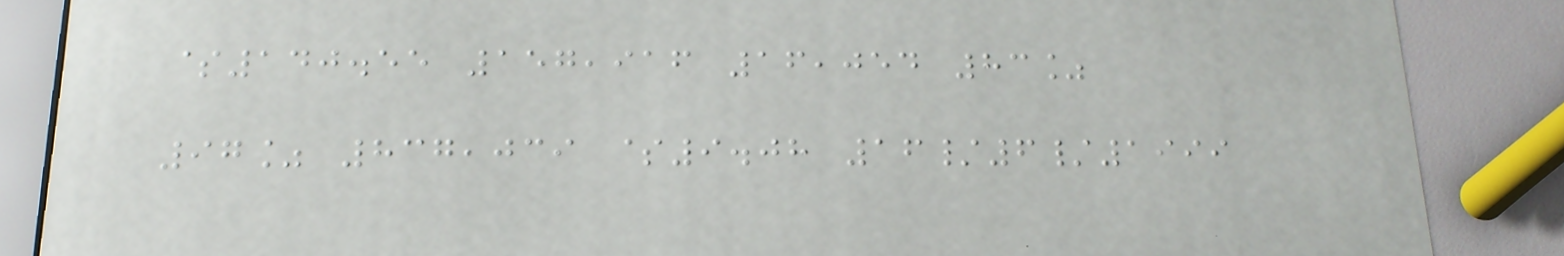$140.55 157,916 16,054 83%
97% 837,039 $9.08 16/6/1999
